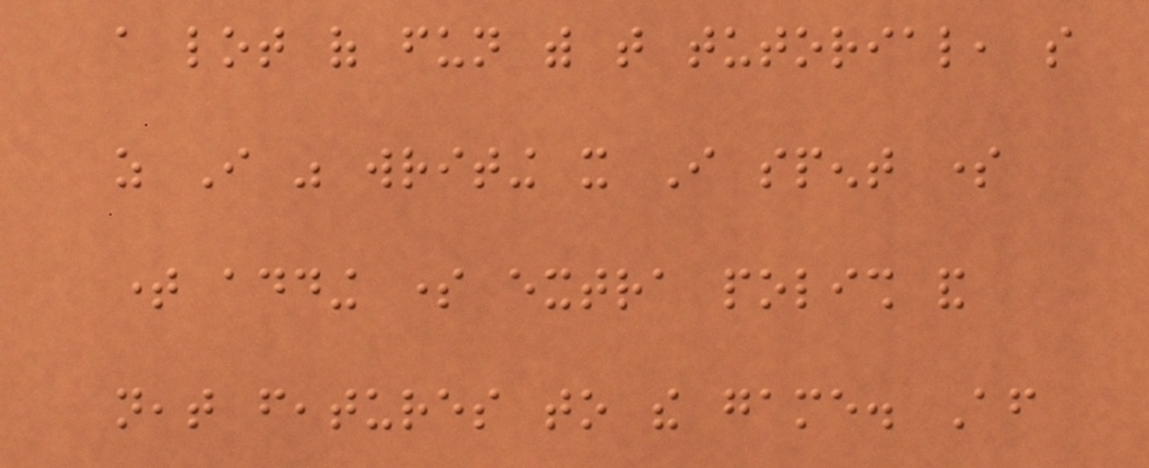a lot of fun with that tutorial, so
as I was writing it I spent some
time adding some extra polish and
neat features to the game. After
